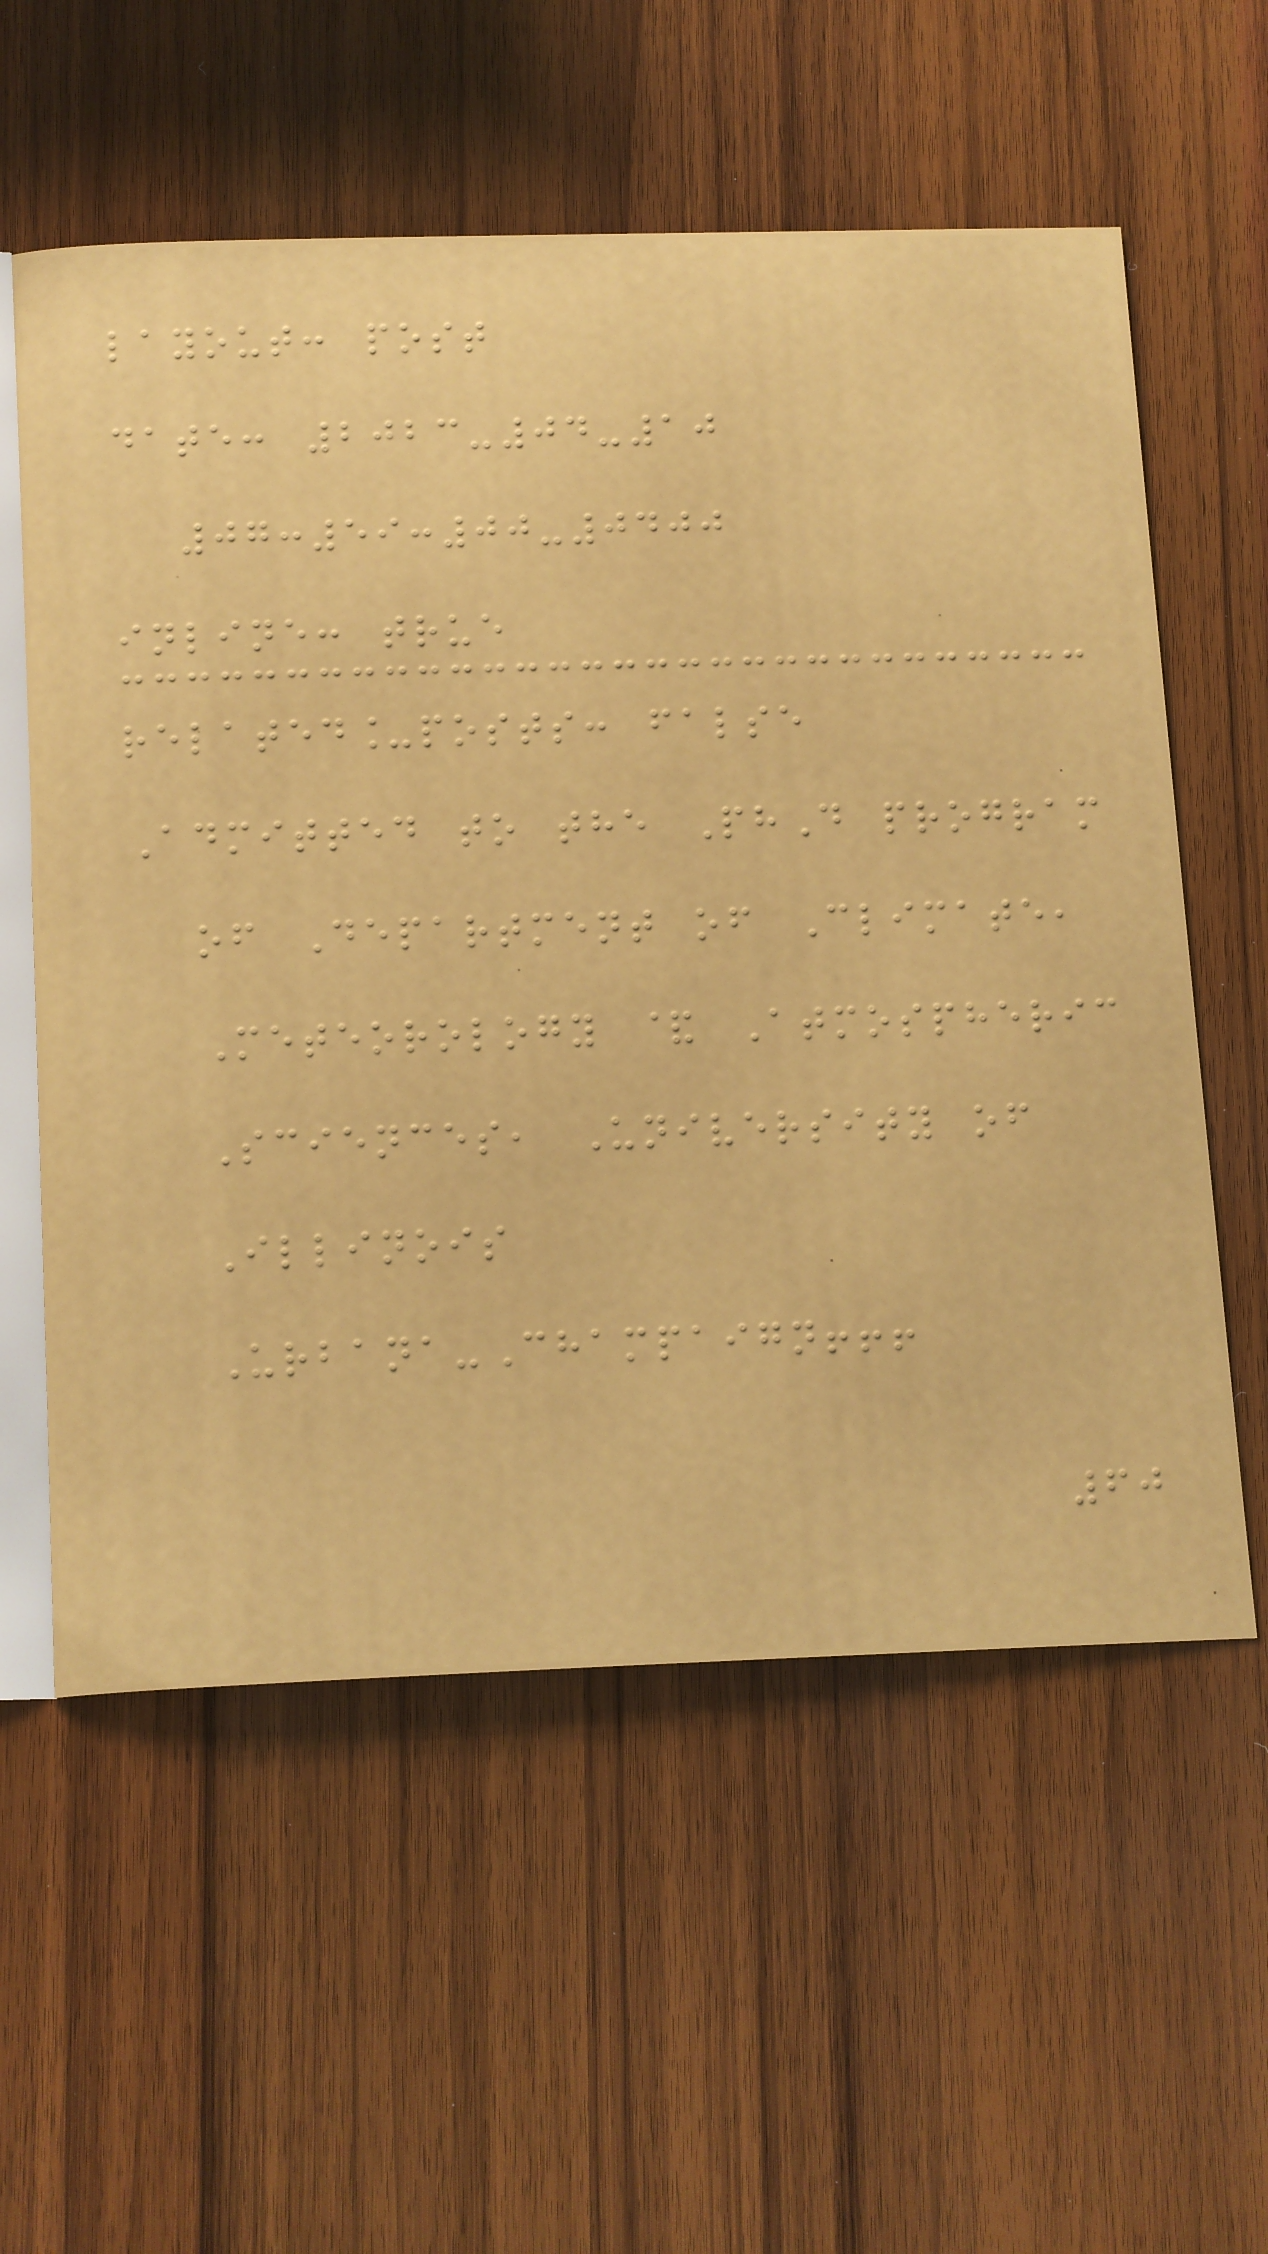layout: post
date: 2023-04-10
07:59:00-0400
inline: true
related_posts: false
Admitted to the PhD program
of Department of Climate,
Meteorology & Atmospheric
Sciences, University of
Illinois
Urbana-Champaign!!!
60
